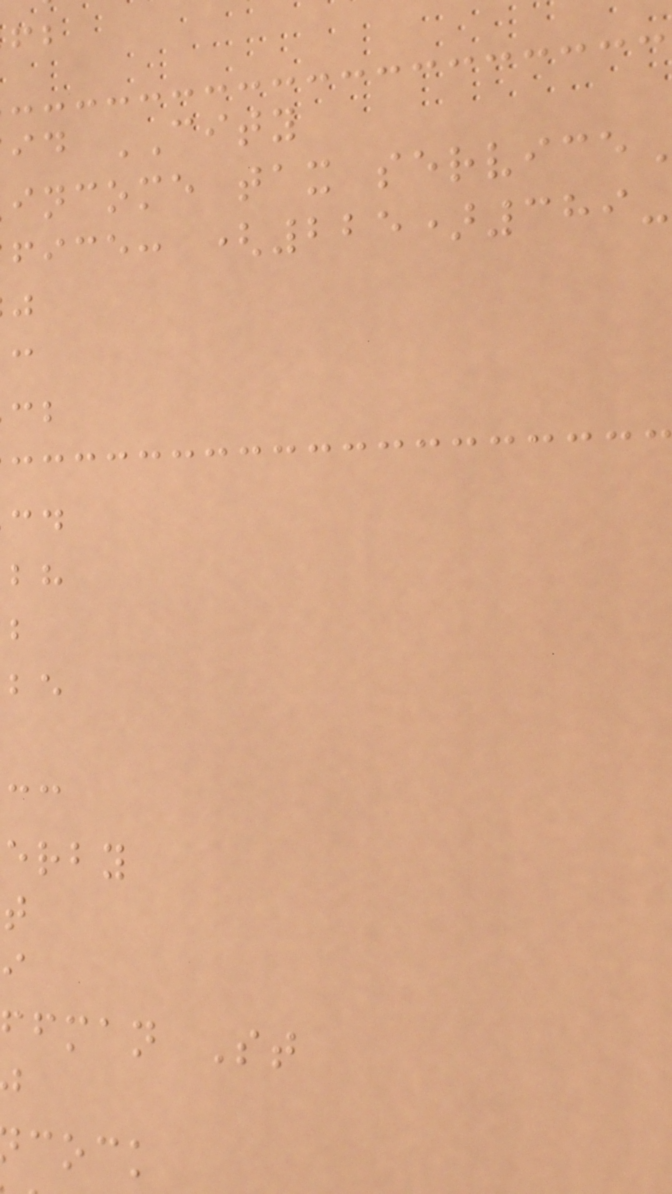id CITY
income tax
fice: (225)389-
erby
ffman St
cock
